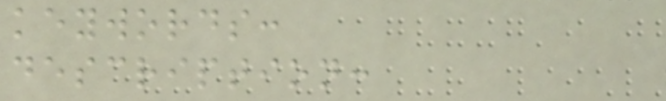keywords:
description:
